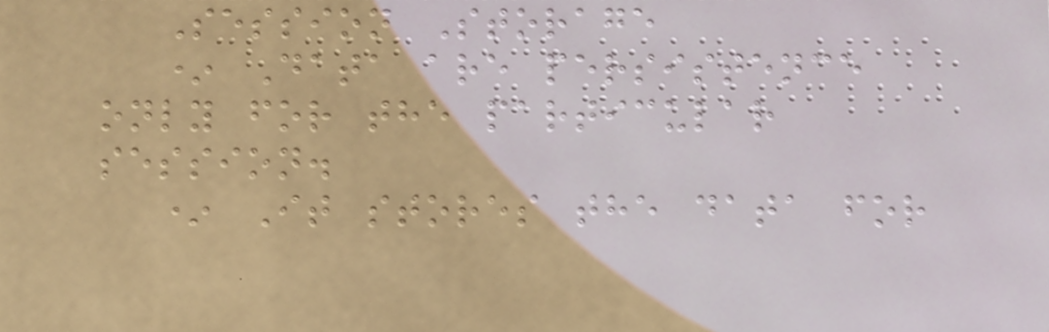Session Storage
* Data are persistence
only for the particular
session.
* It stores the data for
